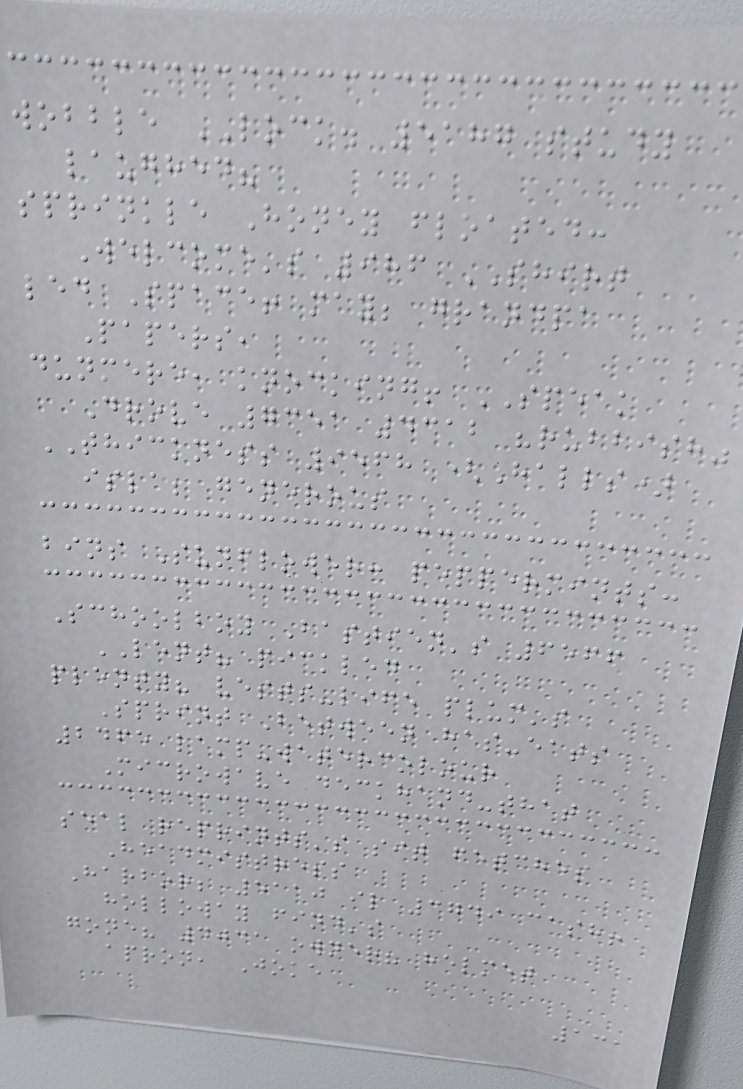wobble LOCK. 5187 study
laughed?
sprinkle Honey floated:
Welcome's 986 SHIRT
led Space! may; grandpa
Papers,
dunmere, knocking! SPEAK
Drove 7351 4312 "rubbish"
THICKNESS 9568 (Halls)
isla; generous
bins Sunflower: peppermints:
Schoolboy Bastien's 6566
LENT? pickled
plenty? vests-life plum's
Sprint Between has-eats
2465 lamp-watercolour
Microwave deckhand-that
seal reprints's sit fetches
Headmistress
Harbor; 5110 il 3749 cash!
holloway find's
gone? 4031 owner? helmet
apron, Joke
131
